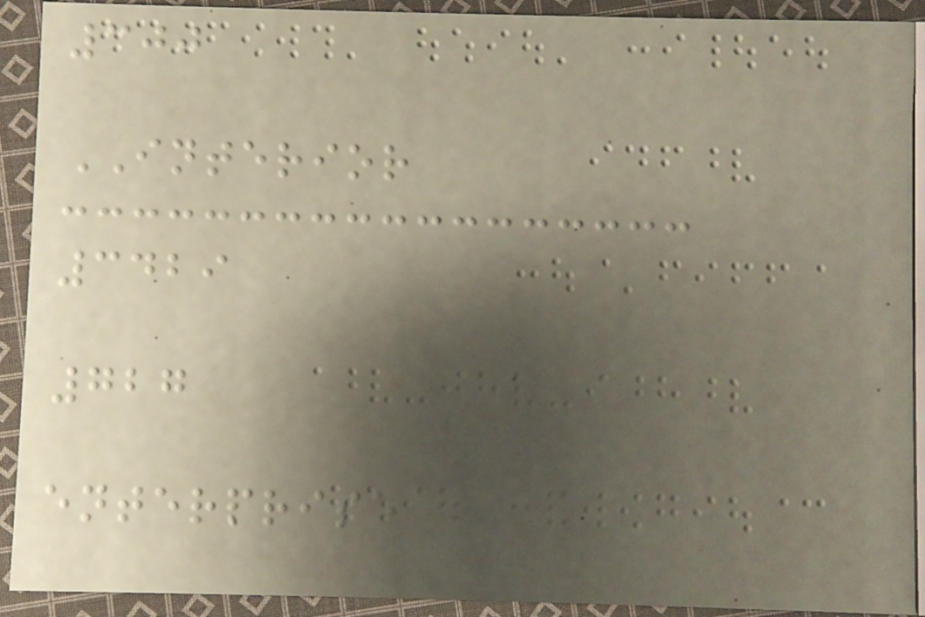300
INTERIOR
3429
727
enterprise
